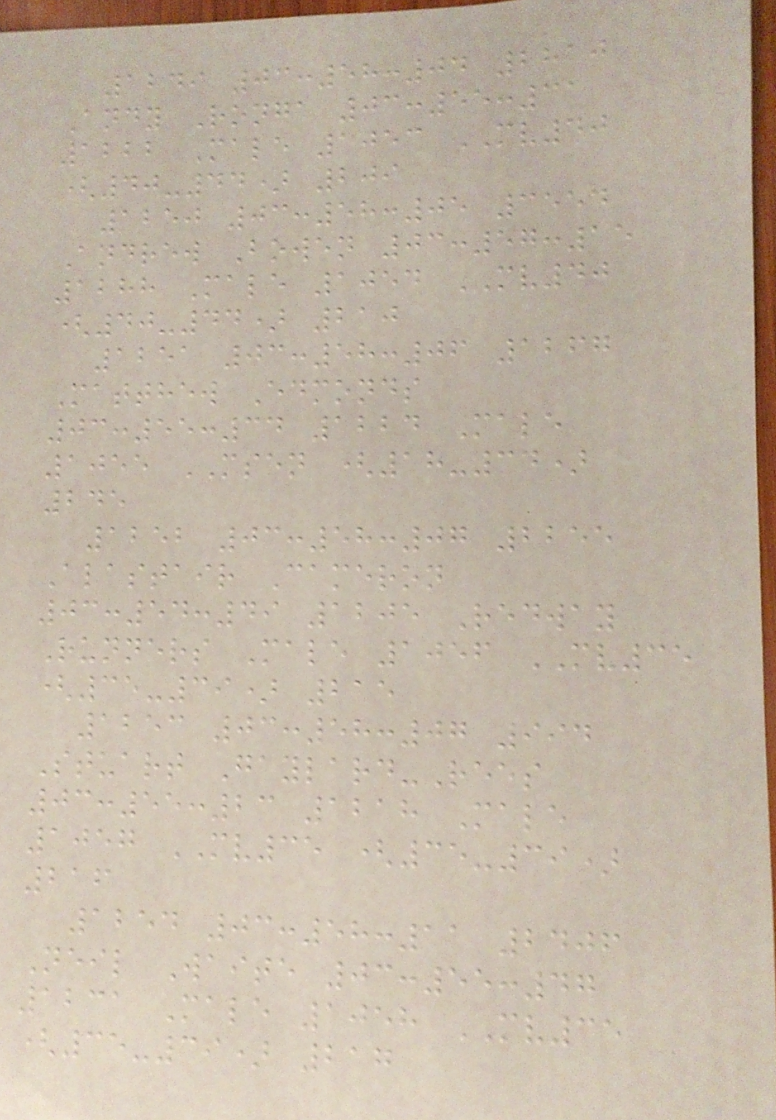1249 03:58:04 2810
Andy Ronga 03:55:31
1222 Male 1053 MV40
(40-44) 209
1250 03:58:05 3554
Andrew Bowen 03:57:15
1288 Male 1054 MV40
(40-44) 210
1251 03:58:06 1267
Matthew Edmonds
03:55:34 1224 Male
1055 MSEN (18-34)
245
1252 03:58:07 2255
Alastair Cameron
03:54:49 1205 Redway
Runners Male 1056 MV35
(35-39) 215
1253 03:58:07 994
Stuart Gaylard-Rees
03:55:23 1218 Male
1057 MV35 (35-39)
216
1254 03:58:11 2406
Neil Waite 03:55:47
1231 Male 1058 MV35
(35-39) 217
